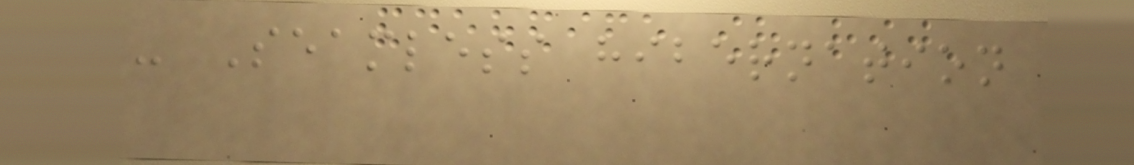- Seamless hibernation
